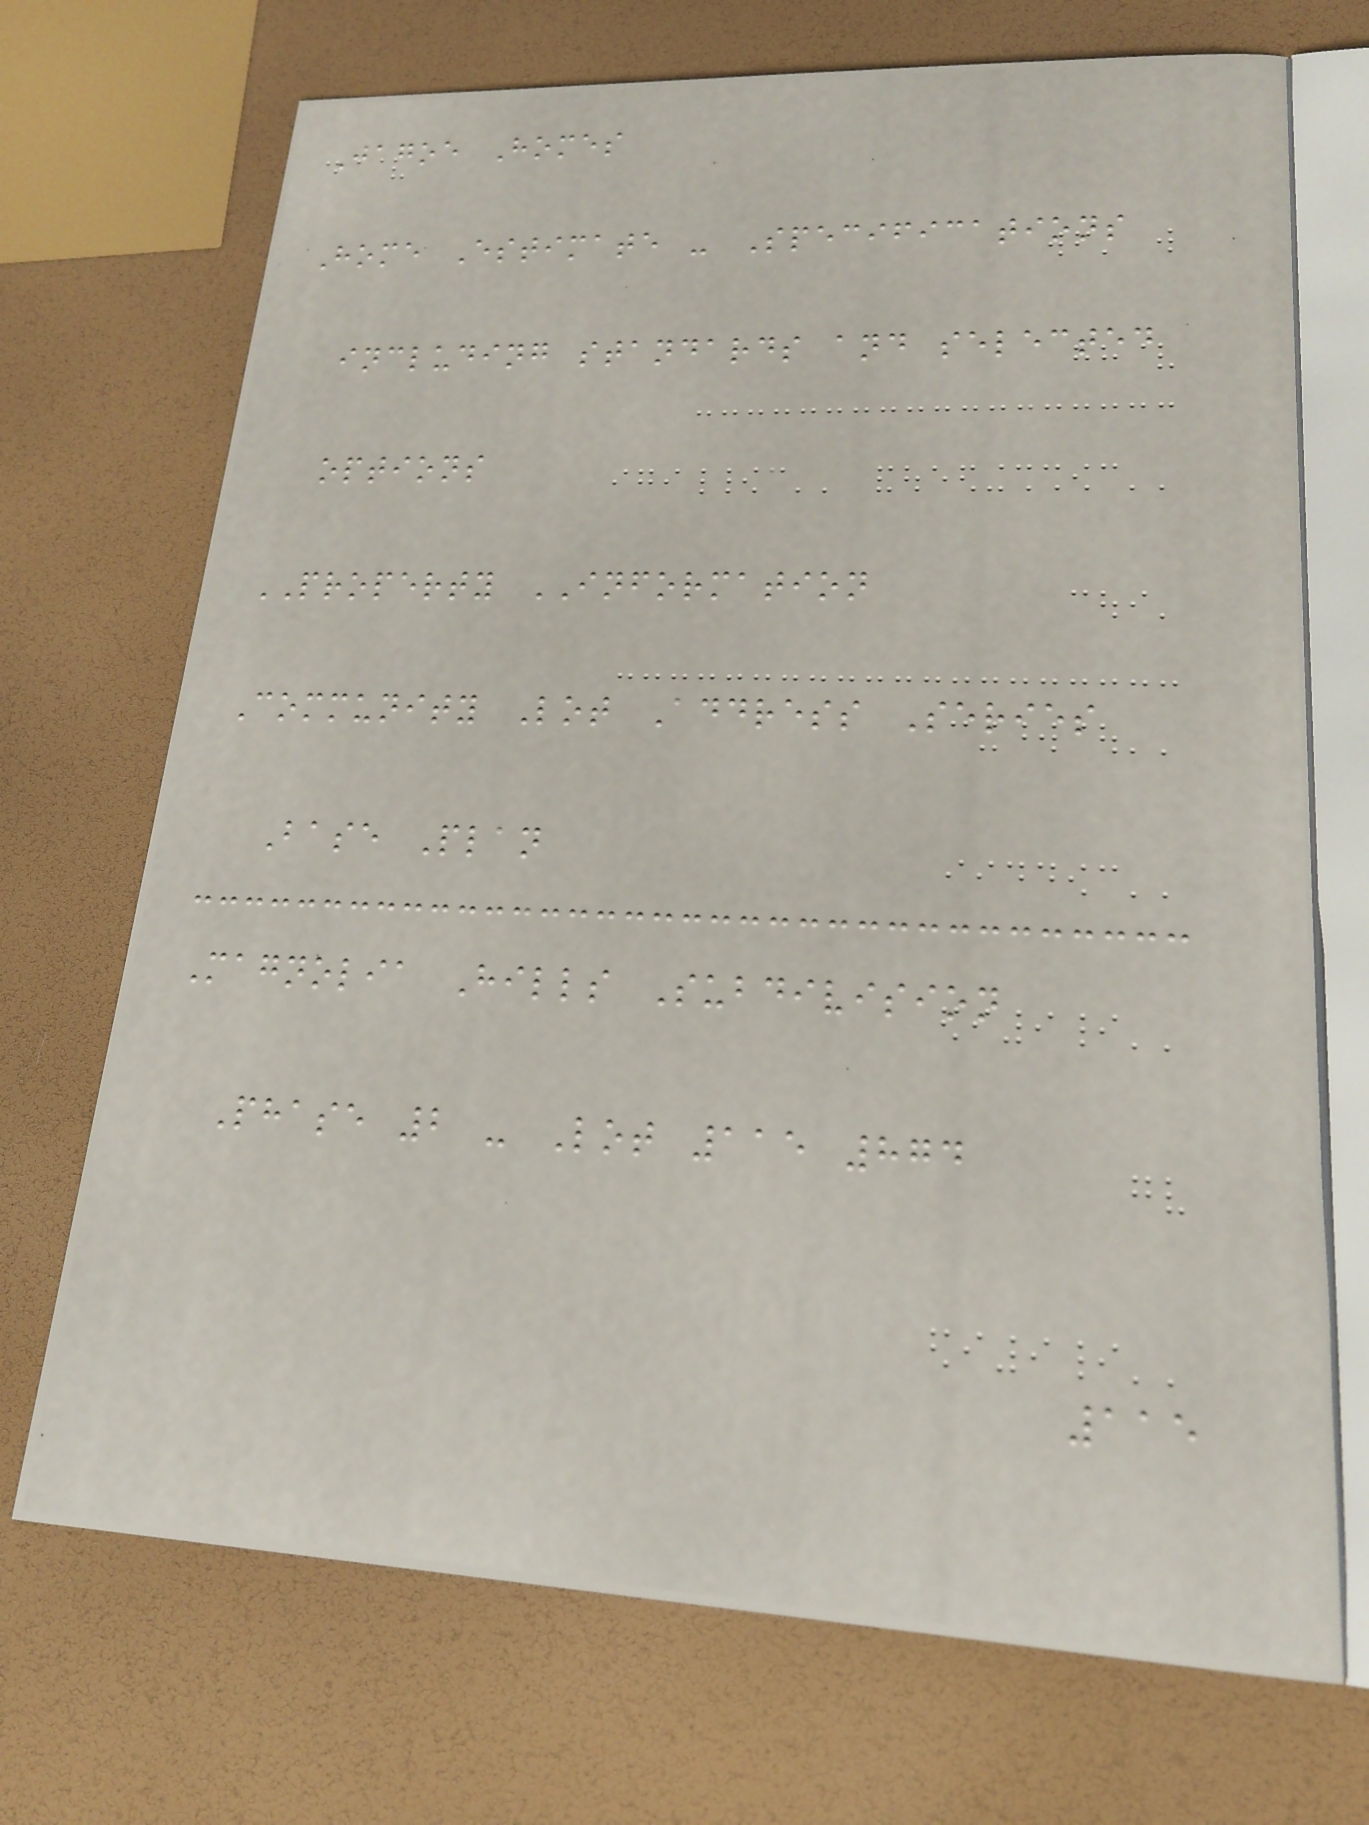Jagoe Homes
Home Estimate - Specifications
including standards and selected
options
PROPERTY INFORMATION
Community Lot Address Series
Base Plan
Magnolia Hills Subdivision
Phase 2 - Lot 115 874
115
